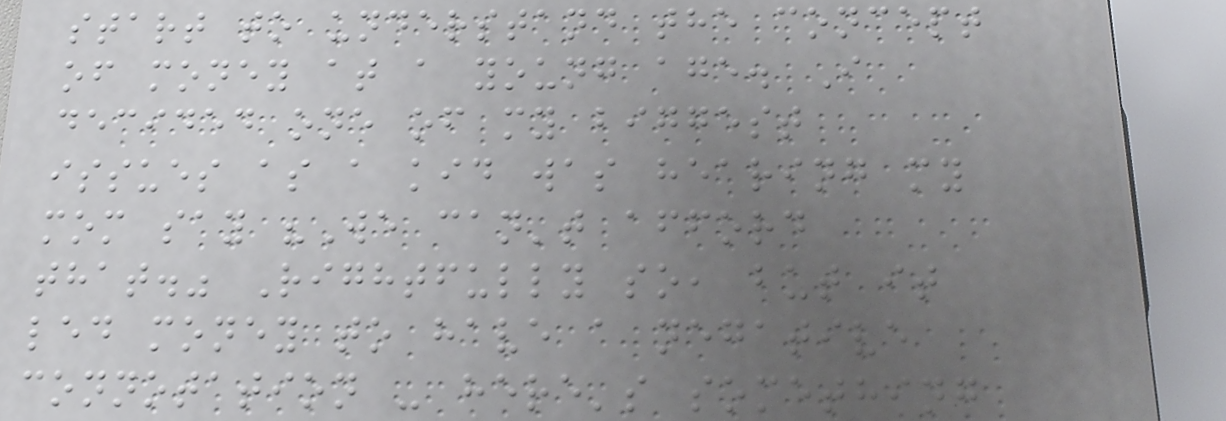start to understand the concept
of money at a young age. I
decided one of my biggest
issues as a kid was hearing my
mom say "We can't afford
that." Rightfully so, but it
led money to have a negative
connotation - here's something
